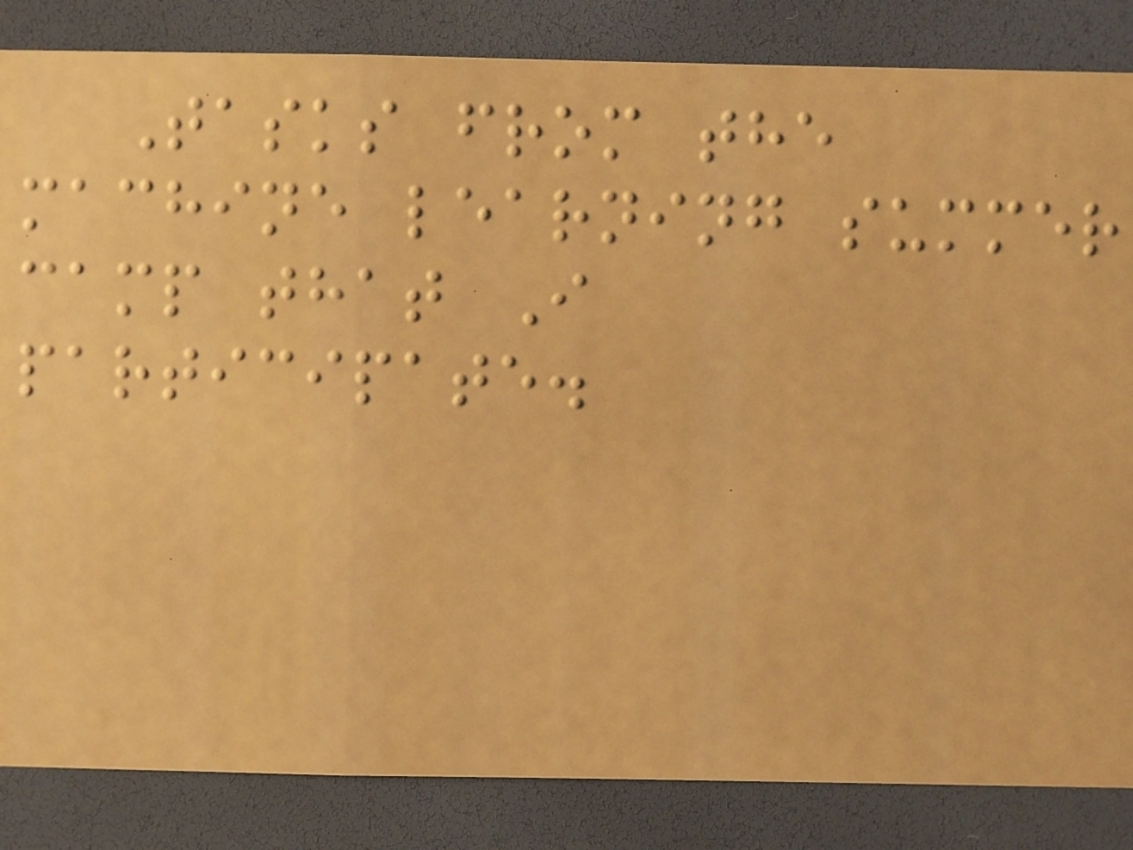Tasks from the
machine learning summer
camp that I
participate.
